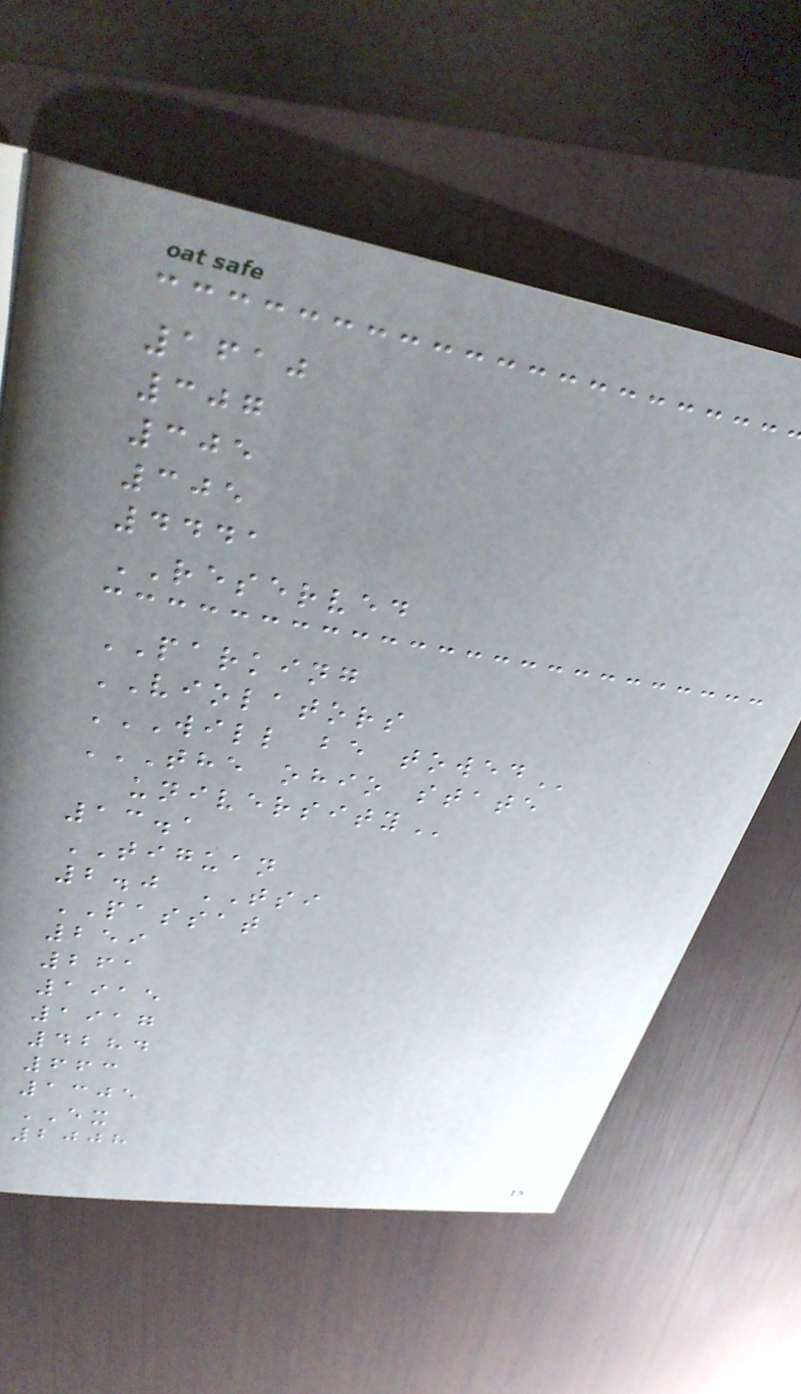1610
307
305
305
4441
RESERVED
PARKING
VIOLATORS
WILL BE TOWED
THE OHIO STATE
UNIVERSITY
13.1
TIGUAN
2.0 TSI
PASSAT
259
261
1915
1917
4284
663
1305
EX
2008
